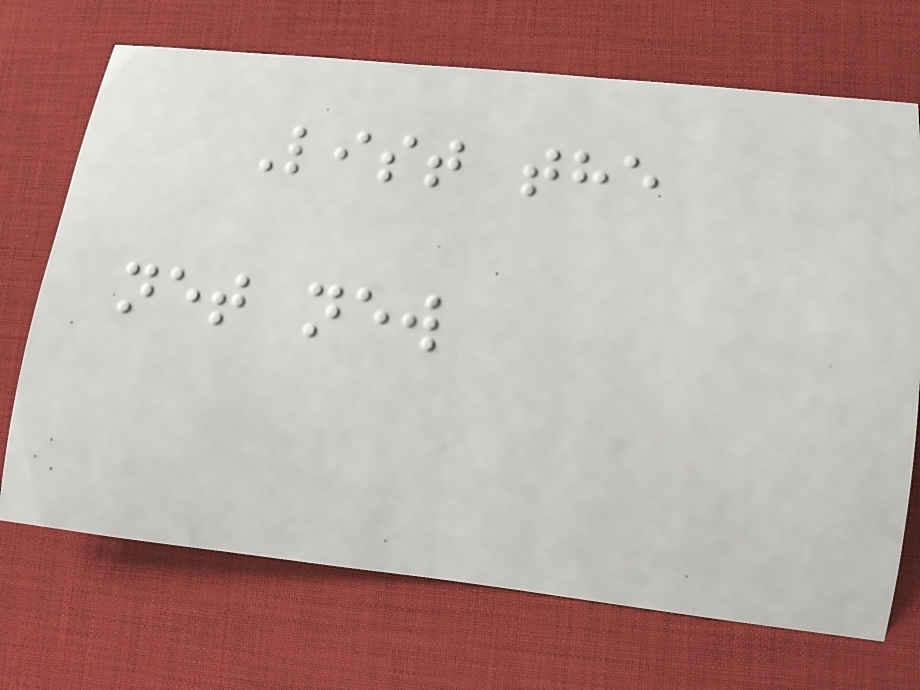List the
net new
